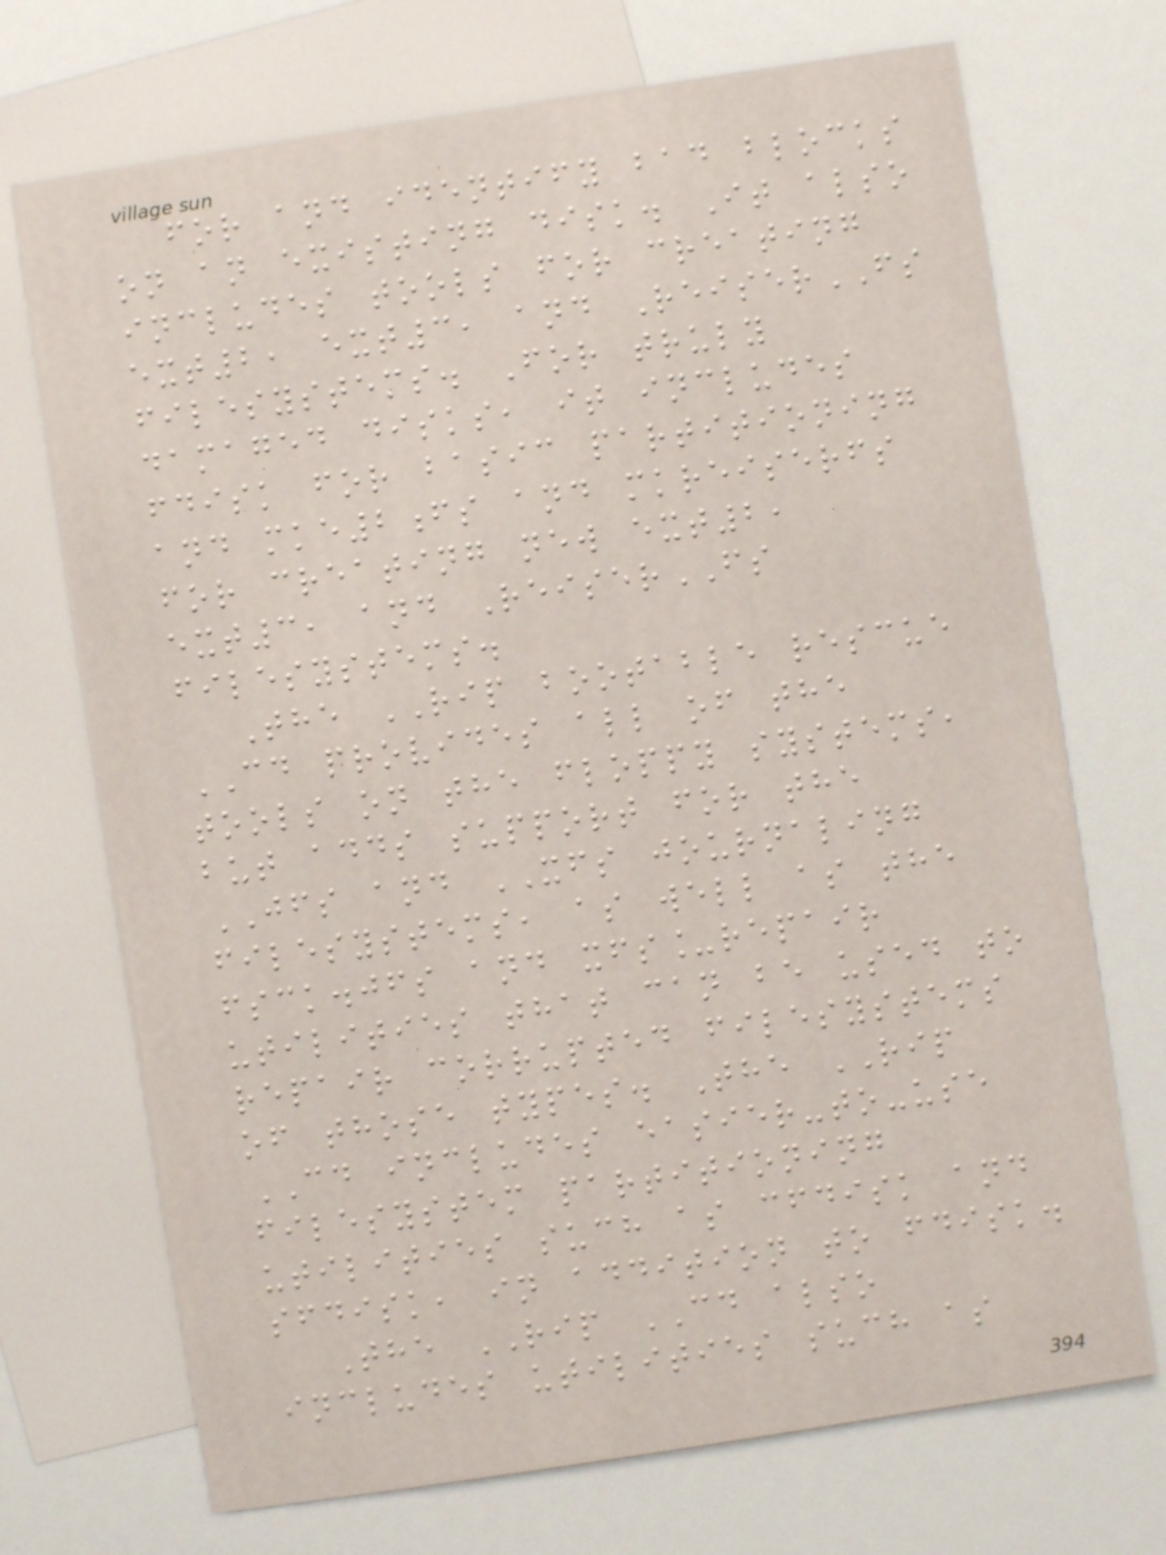for and identify bad blocks
on an existing disk. It also
includes tools for creating
ext2, ext3, and ReiserFS
filesystems. For truly
damaged disks, it includes
fdisk for basic partitioning
and mke2fs and mkreiserfs
for creating new ext2,
ext3, and ReiserFS
filesystems.
The RIP bootable rescue
CD provides all of the
tools on the floppy systems,
but adds support for the
JFS and XFS journaling
filesystems, as well as the
fsck.jfs and xfs_repair
utilities that can be used to
repair corrupted filesystems
of those types. The RIP
CD includes easier-to-use
filesystem partitioning
utilities such as cfdisk and
sfdisk, in addition to fdisk.
The RIP CD also
includes utilities such as
